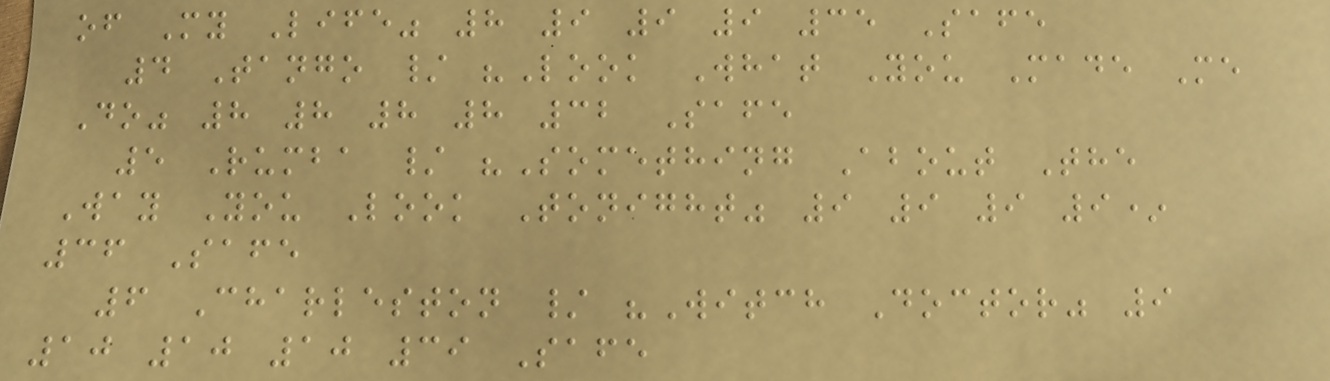of My Life" 8 9 9 9 35 Safe
4 Tango / "Look What You Made Me
Do" 8 8 8 8 32 Safe
5 Rumba / "Something About The
Way You Look Tonight" 9 9 9 9*
36 Safe
6 Charleston / "Witch Doctor" 9
10 10 10 39 Safe
